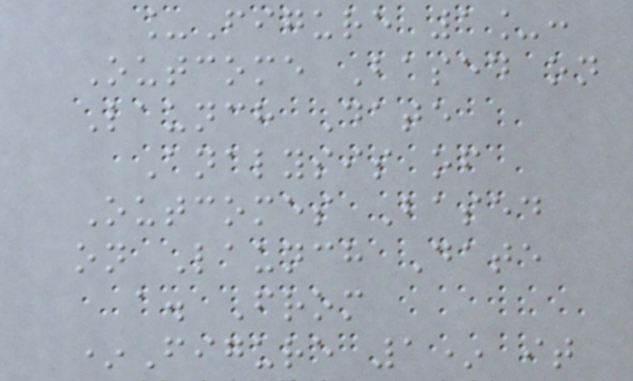_Figure 1_:
Outcome Based on
Launch Date
Analysis of
Outcomes Based
on Launch Date
a. From
*Figure 1* it
